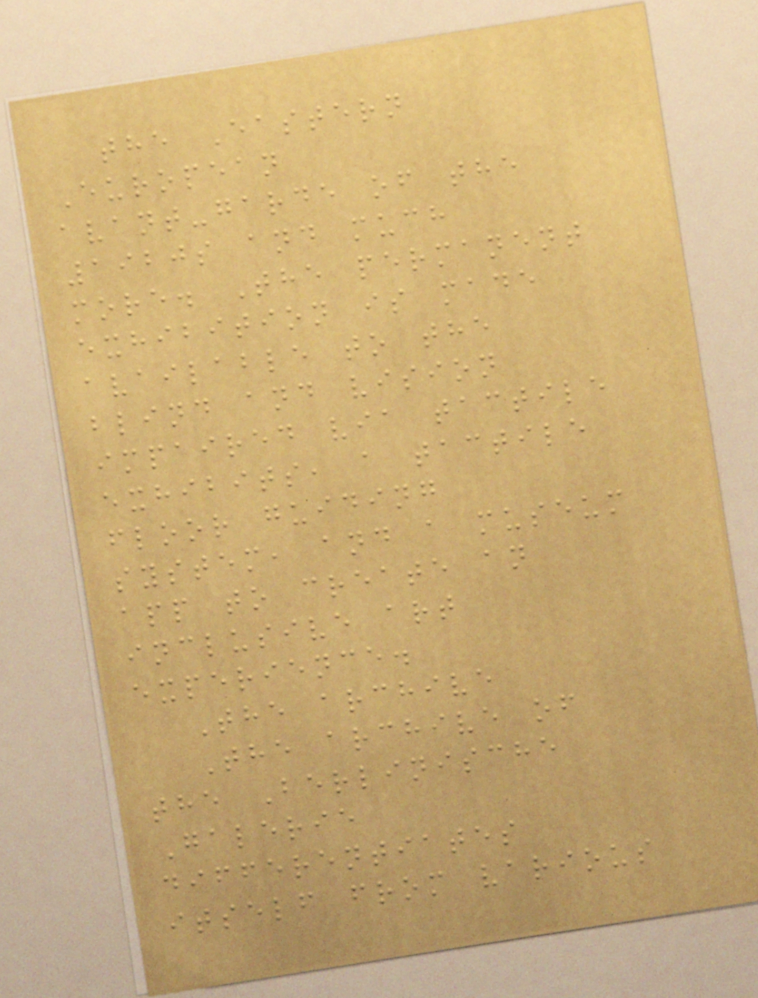the Eastern
European
avant-garde of the
1920s and much
more. The permanent
exhibition is made
available to the
blind and vision
impaired via tactile
exhibits, a tactile
floor guiding
system, and a museum
app to create an
inclusive art
experience.
The archive
The archive of
the Berlinische
Galerie
differentiates
itself from various
